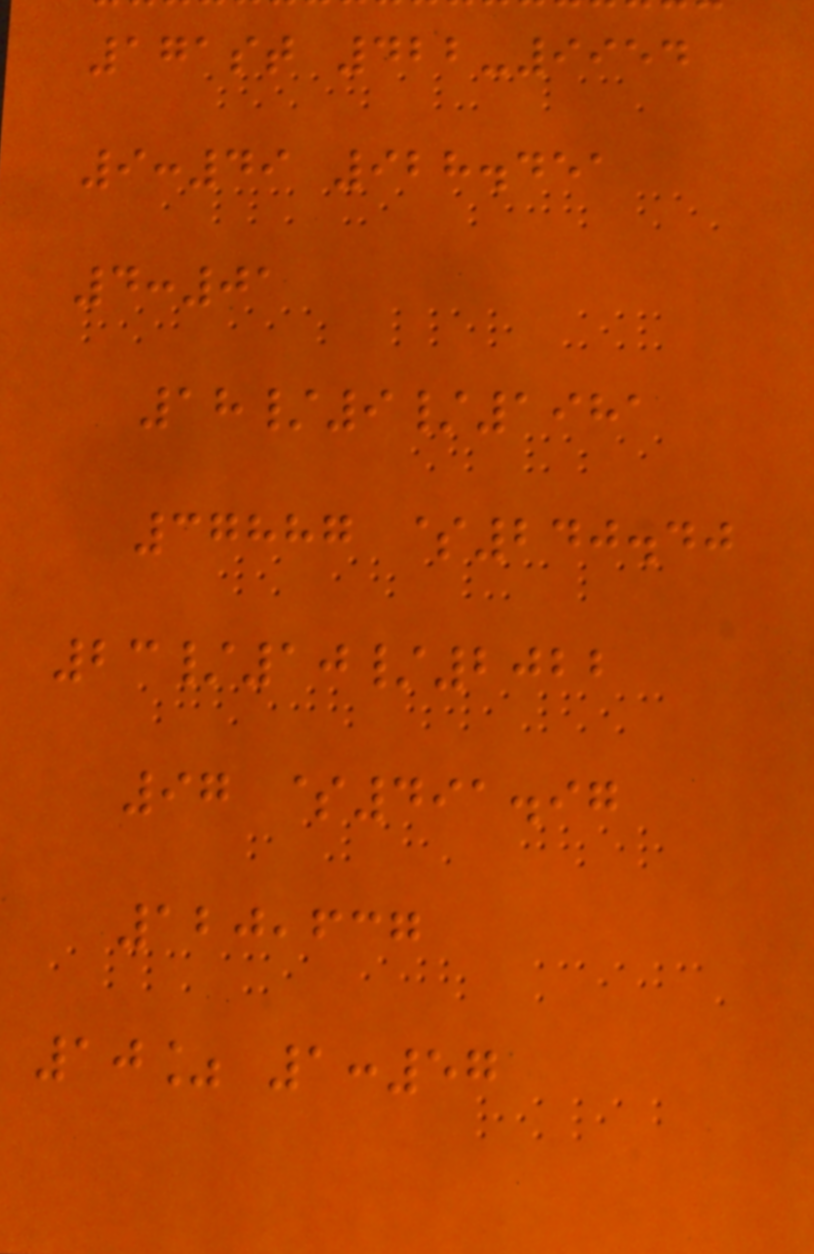171st 422-9954
9:49 928.451
4:01
18/9/1981
37887 $240.40
23/10/2022
97 $491.97
120,637
10% 1:57
